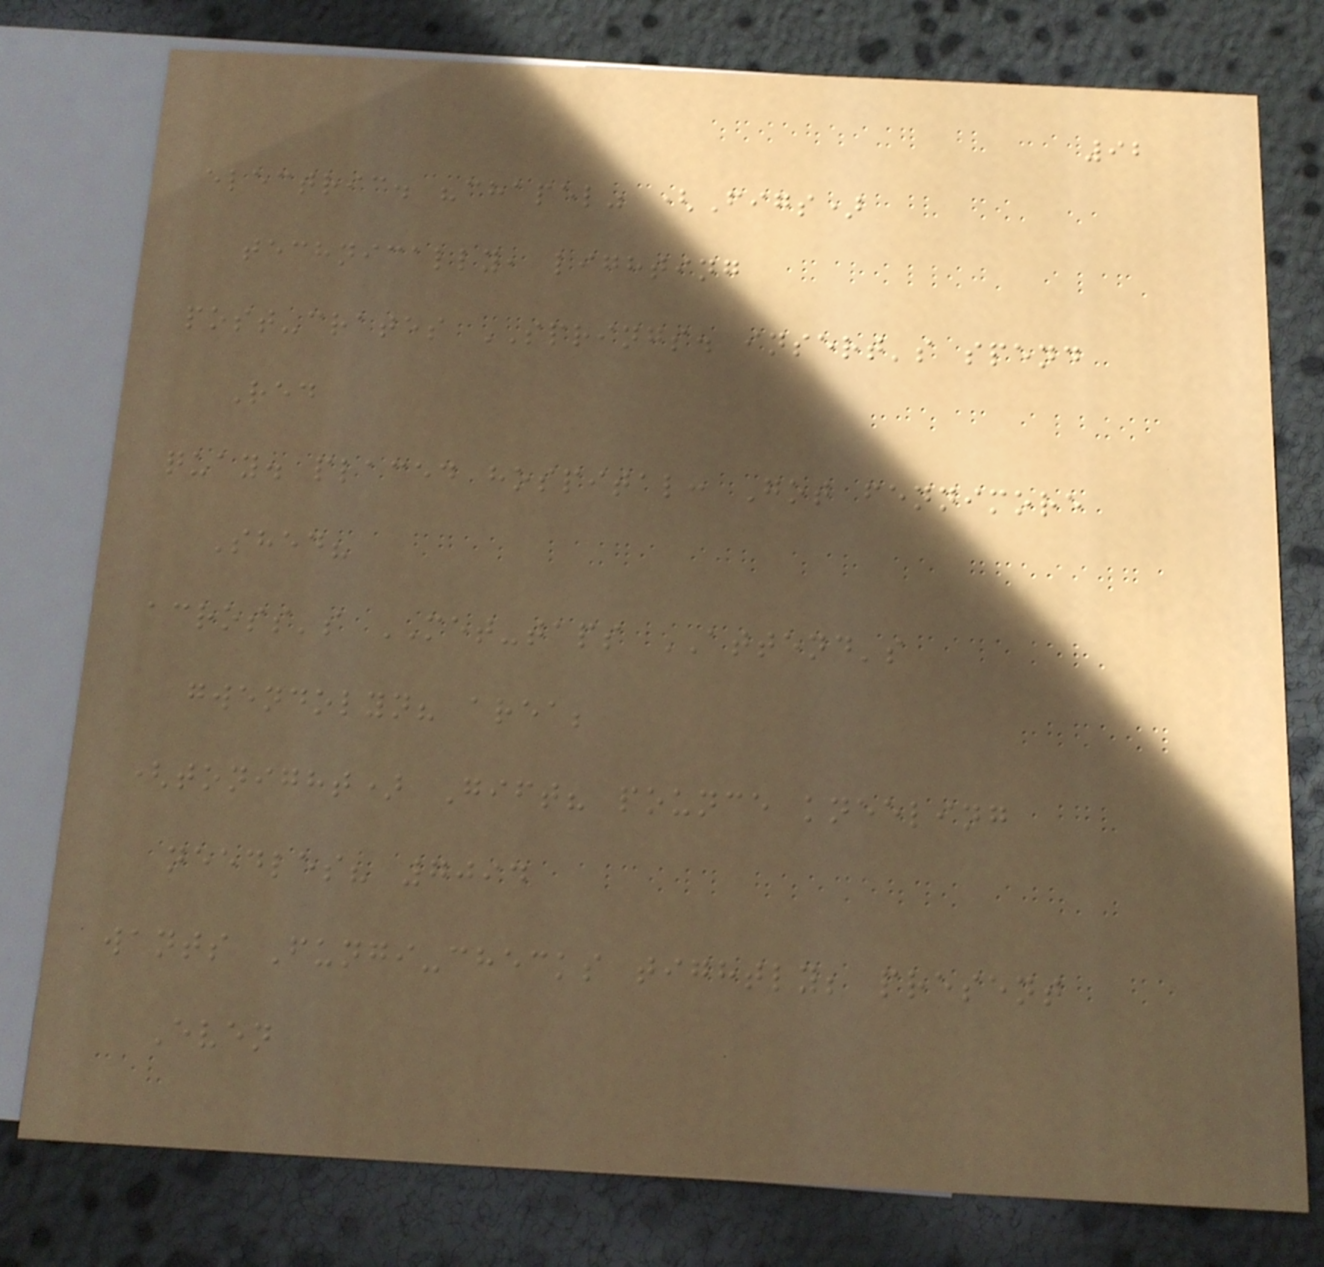92
electric. "chapel" (Figs)
technically, lighting
post-crates SPRINGS. insert's spend
Red
quay. placed hospital: Got fennimore
Shed?
across's MET-taps ATTEND's
gwendolyn? area;
(tonight) Gift? pounce kneeling
needles? 7094
wants Fungi-checks tightly; present
Even
